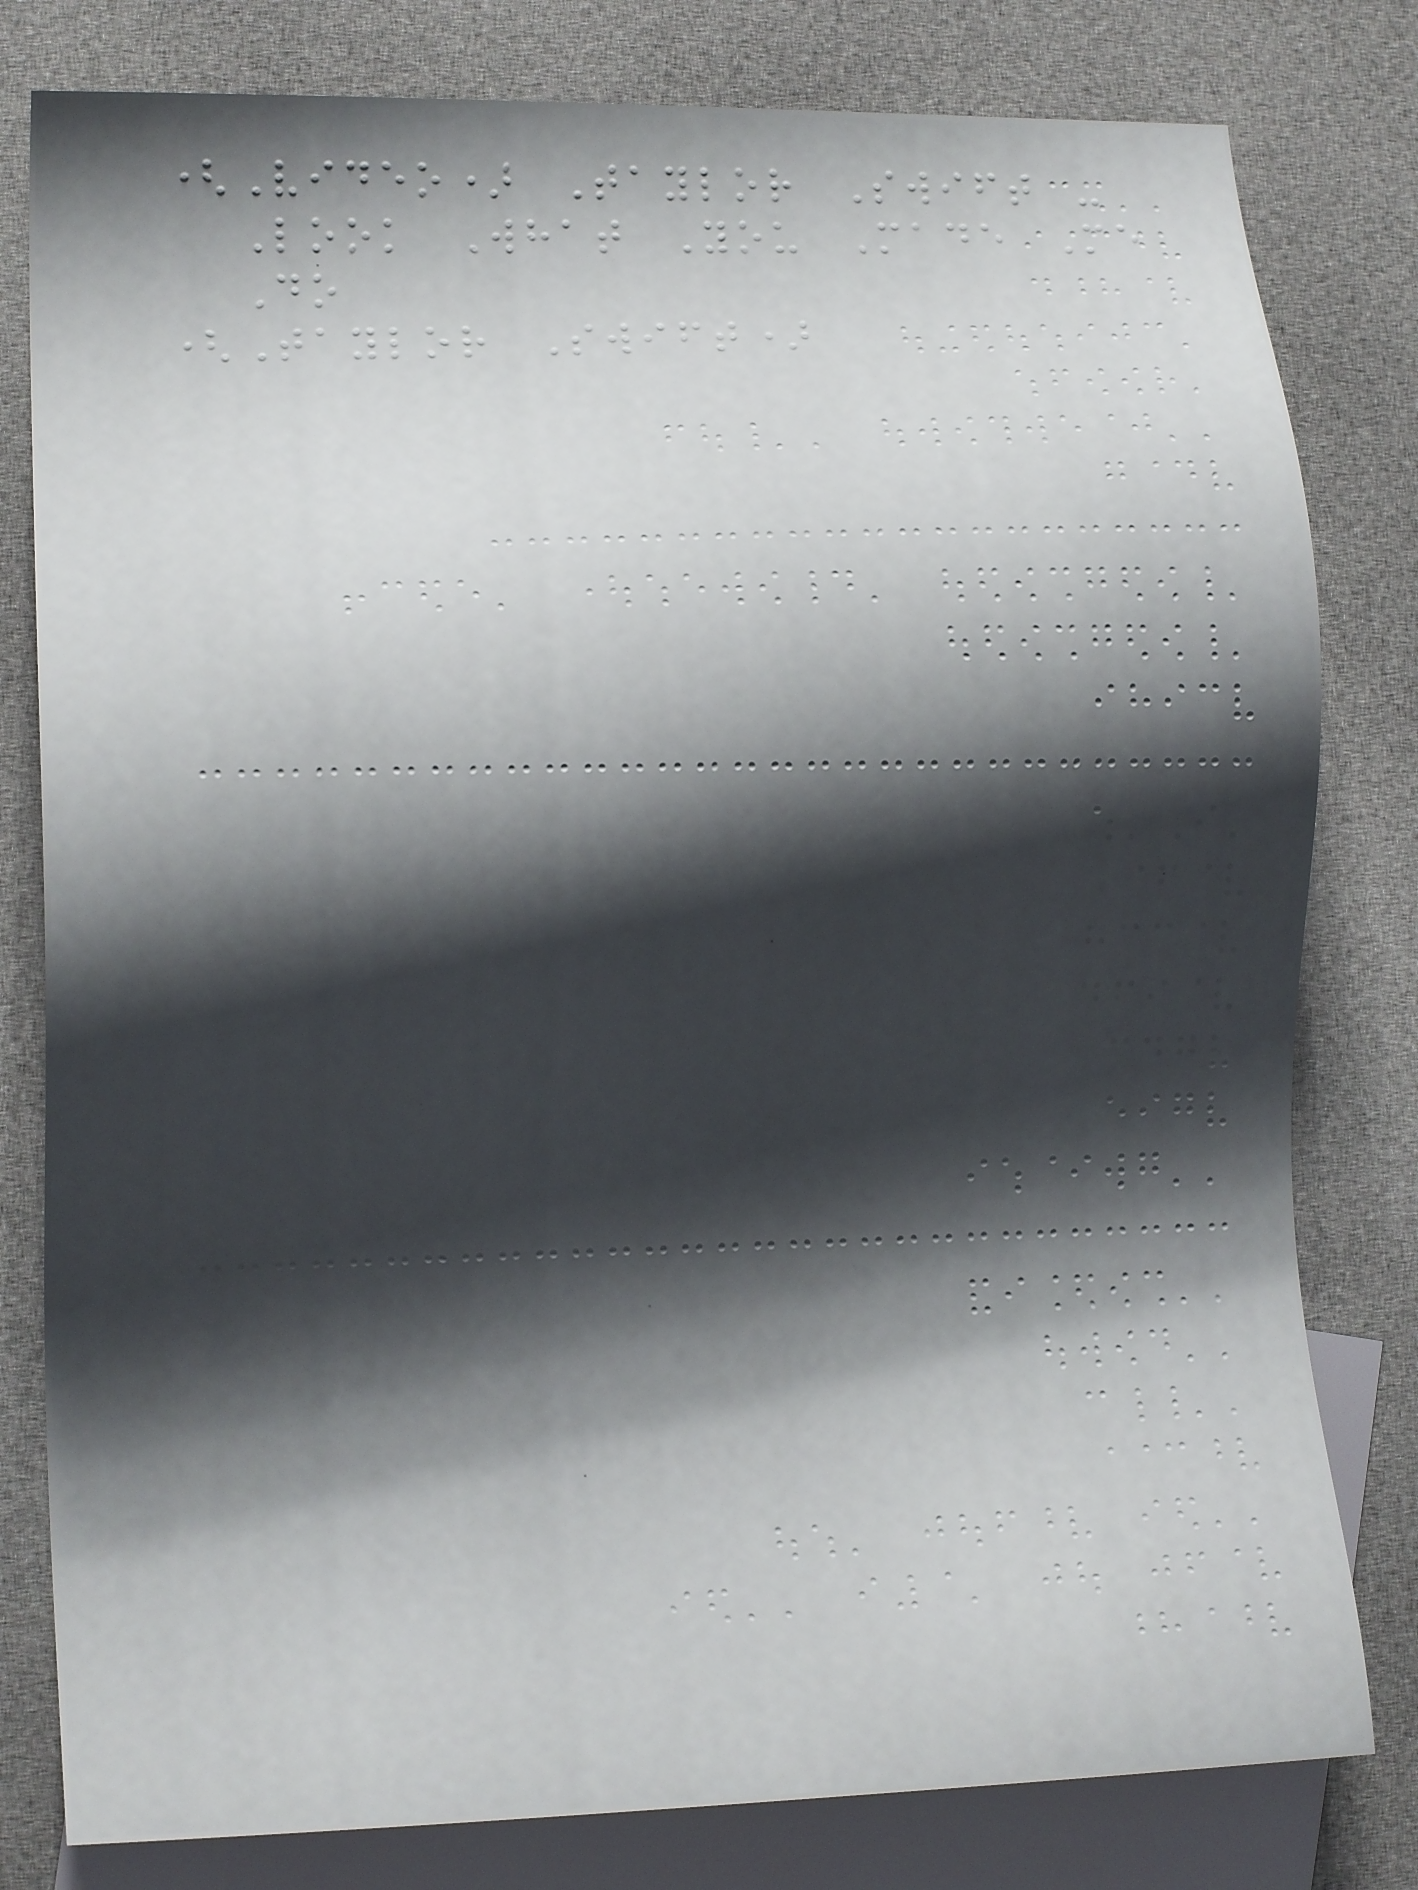(Video) Taylor Swift -
Look What You Made Me
Do
(Taylor Swift)
